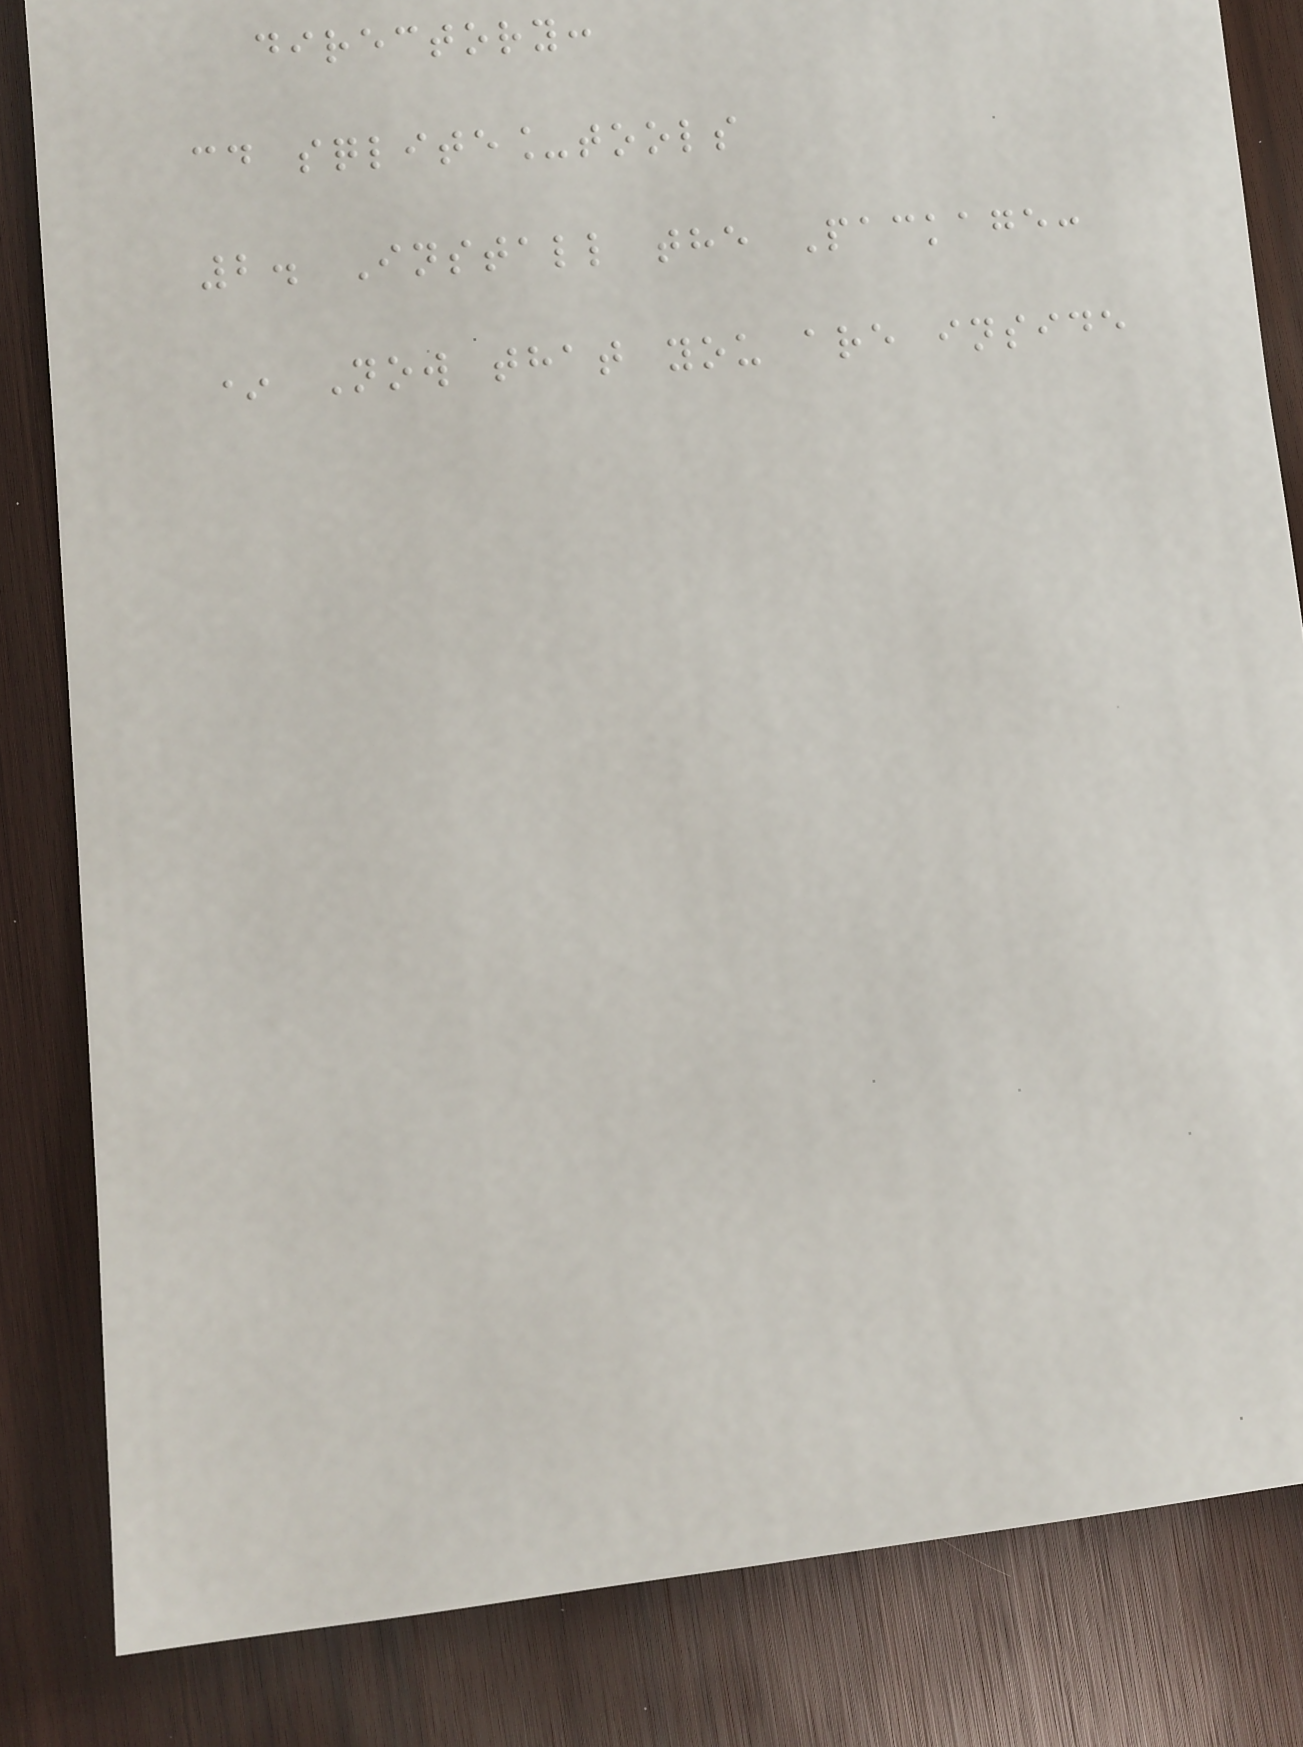directory:
cd sqlite_tools
2. Install the Package:
* Now that you are inside
